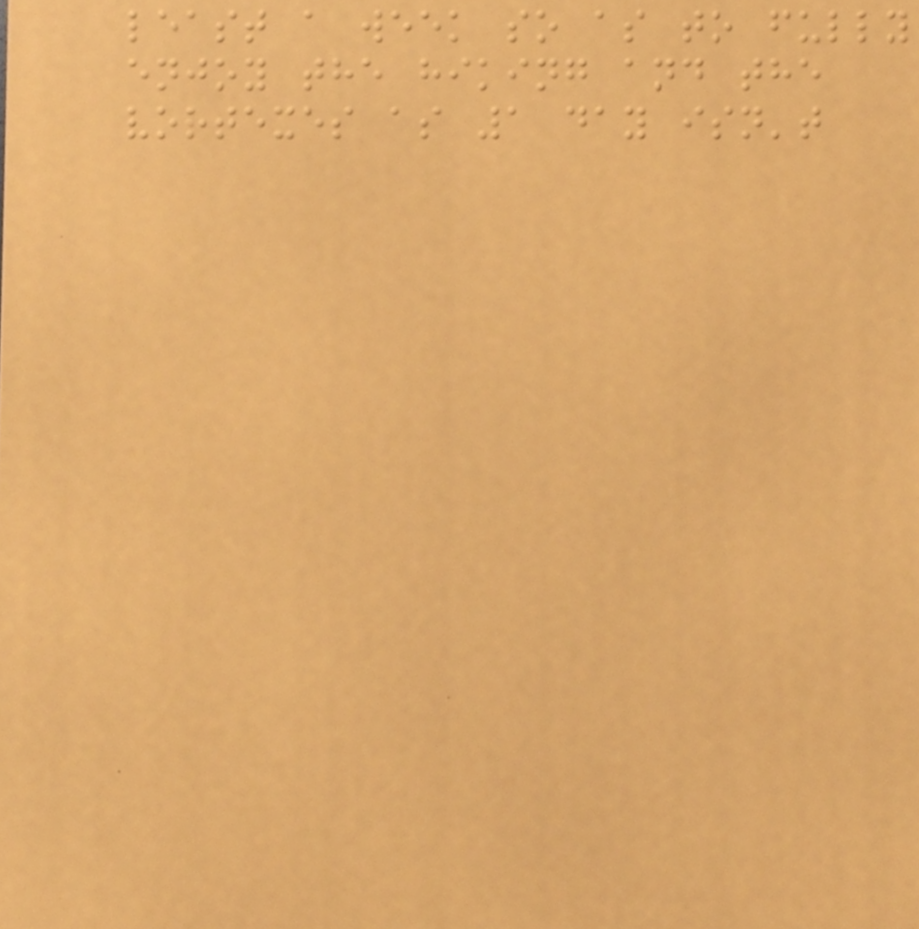least a week so as to fully
enjoy the hiking and the
vortexes as 1 day isn't
